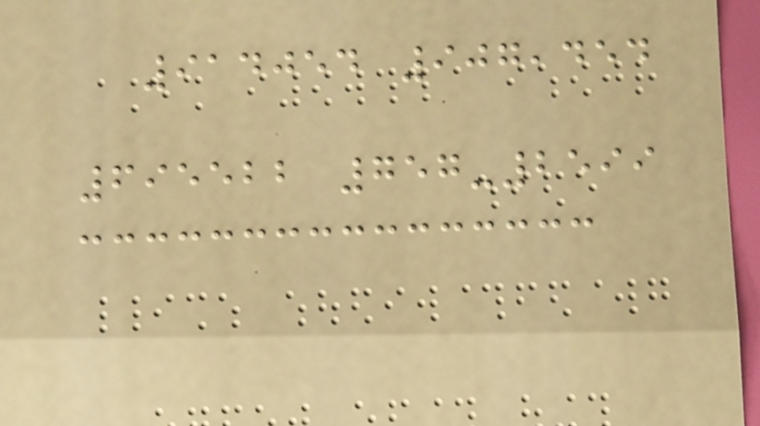914054 907,454
695522 757-2599
